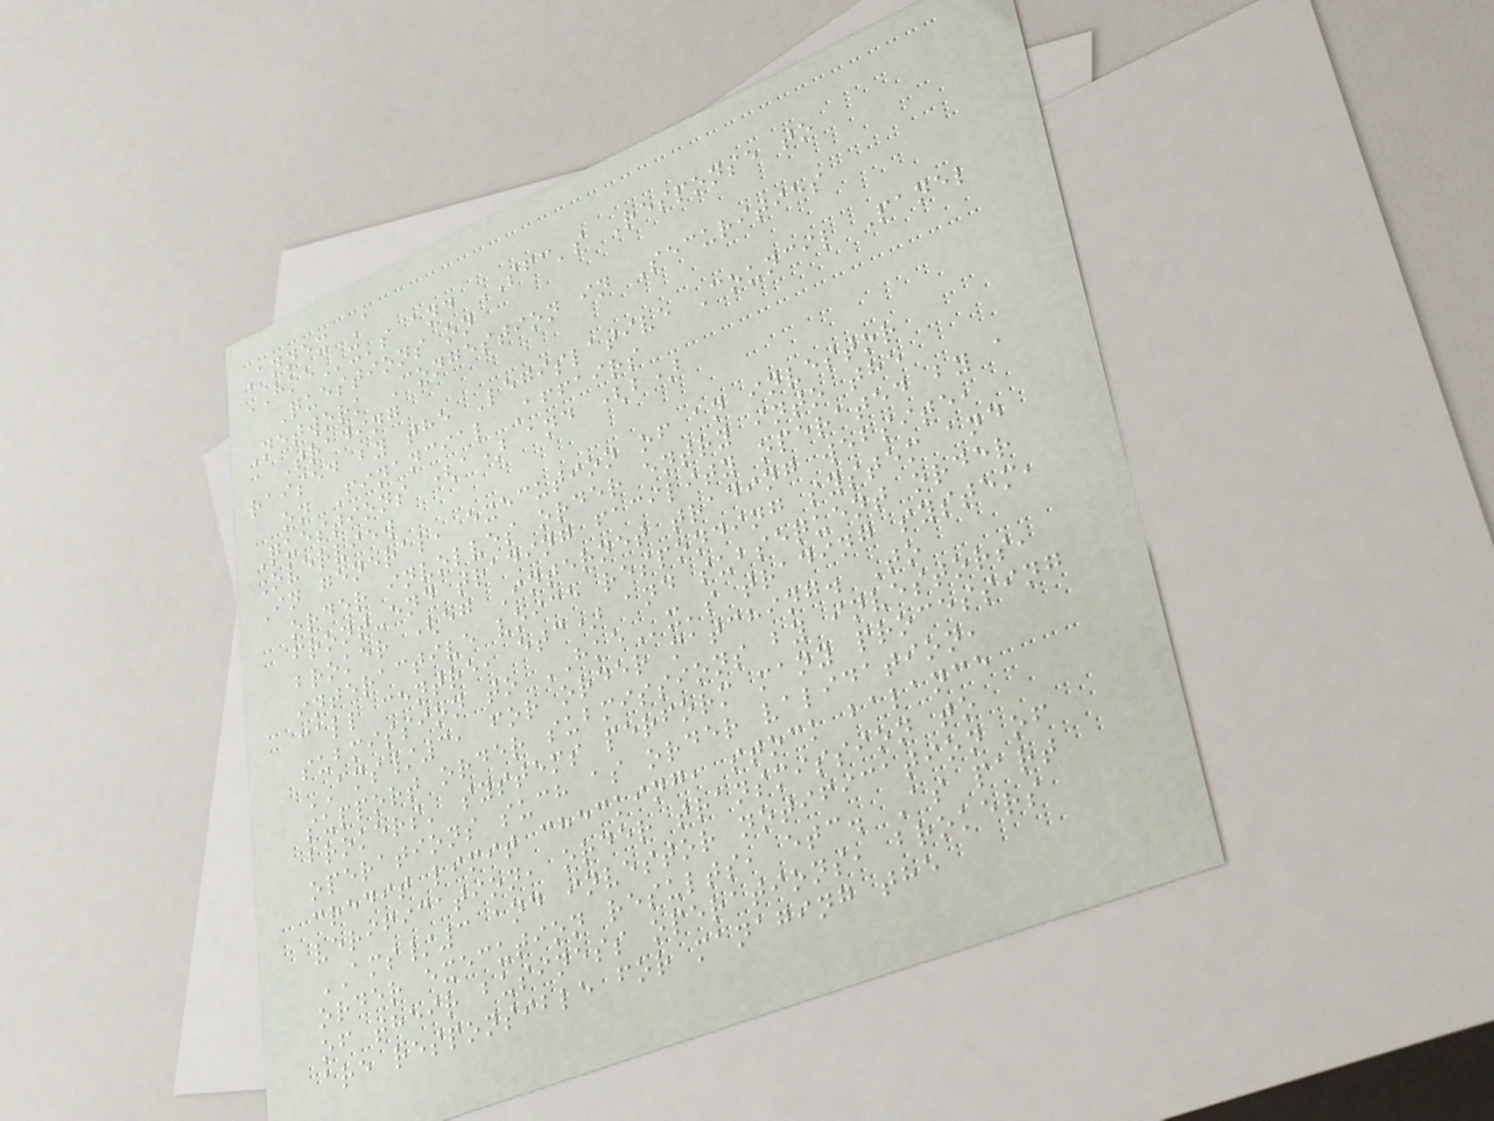Annex A
HKEx's and SFC's Response to
Questions on
Network Congestion in Securities
Trading
raised by the Legislative Council Panel
on Financial Affairs
Questions (a) and (b)
Overview
In general, execution of an investor
order involves order entry into the
front-end trading facility operated by a
broker (eg Internet trading website,
interactive voice responding system and
call centre, etc) and subsequent order
submission to HKEx's trading system,
AMS/3, for order matching. To
support order submissions by investors,
brokers' systems perform many processing
operations such as order validation,
credit limit checking, stock balance
verification, order transmission to
AMS/3 and investor notification of
order execution results, etc. As part
of their business operations, brokers
are responsible for managing the
